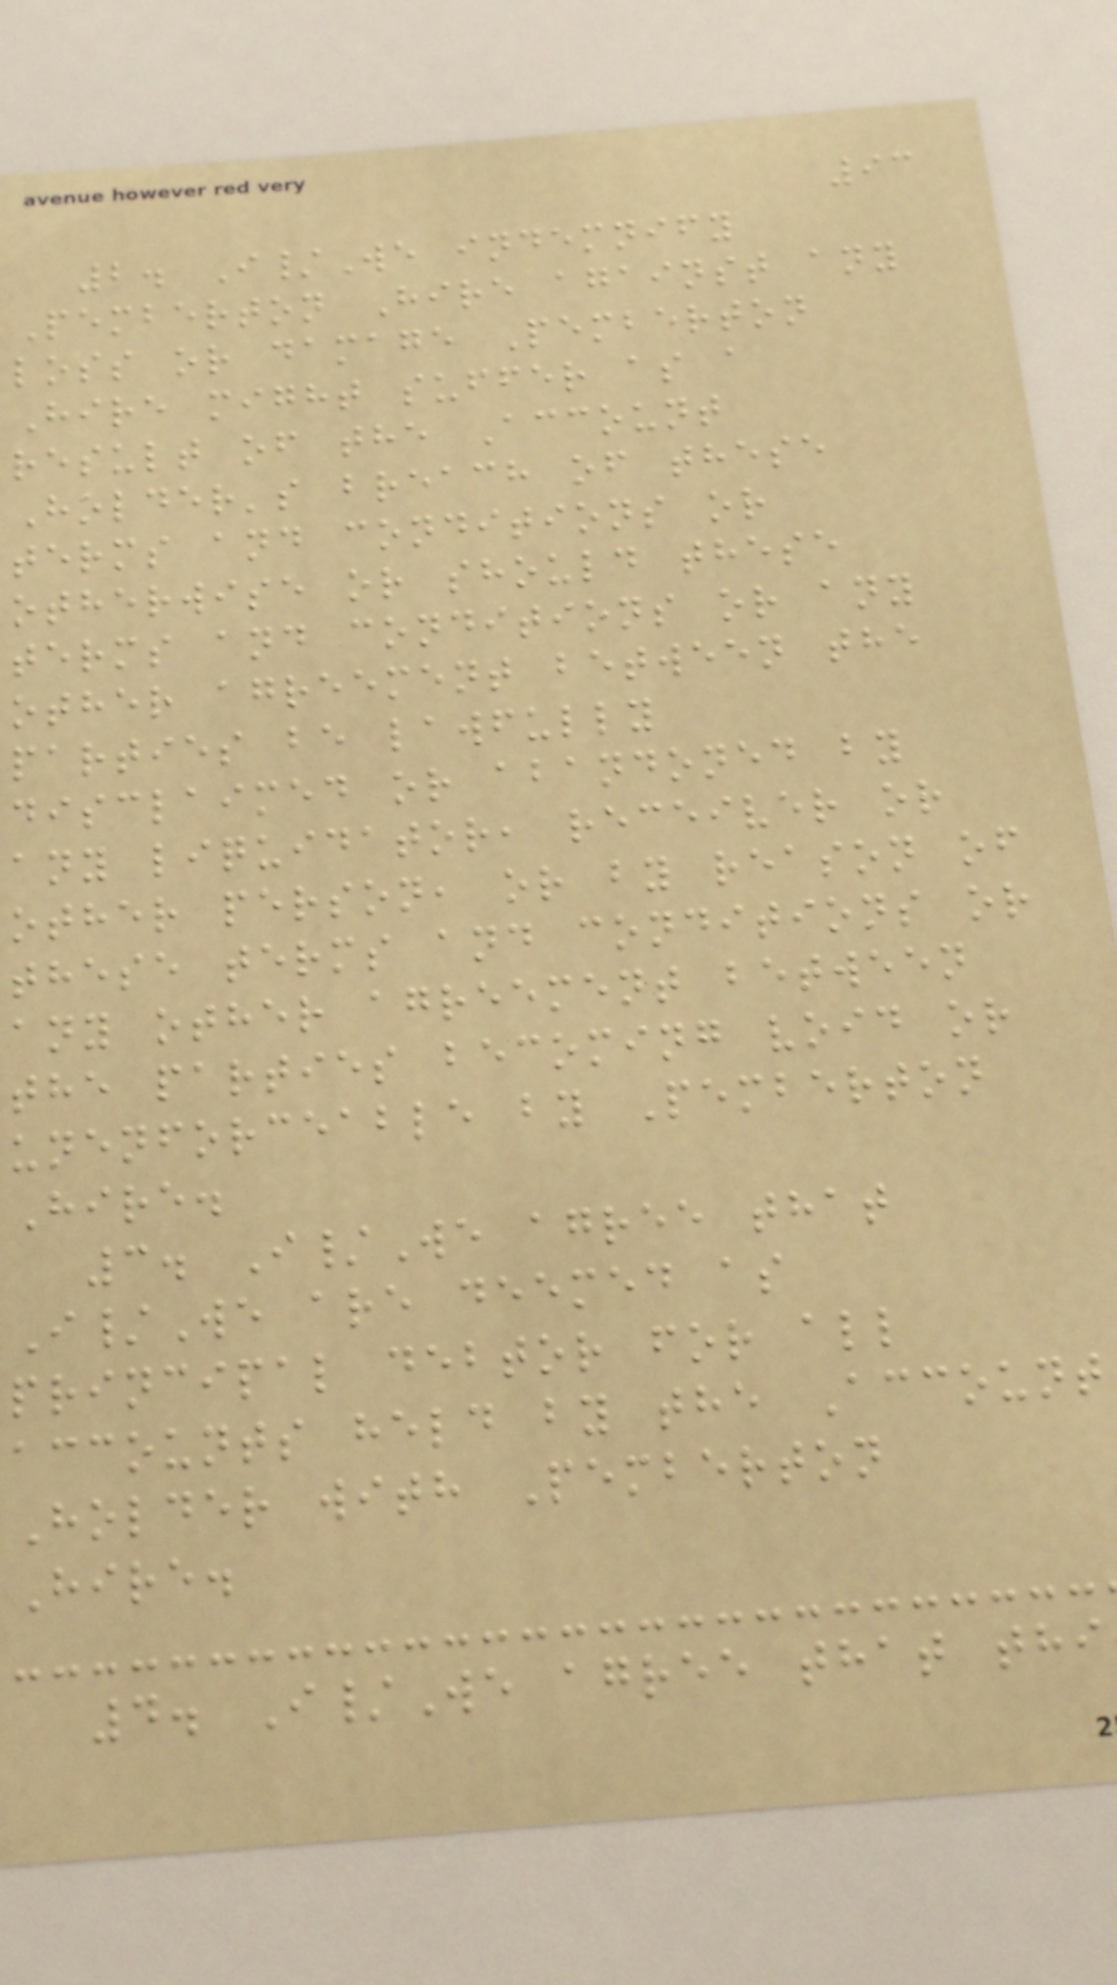93
2. I/We indemnify
Pemberton Hire against any
loss or damage Pemberton
Hire might suffer as a
result of the Account
Holder's breach of these
terms and conditions or
otherwise or should these
terms and conditions or any
other agreement between the
parties be lawfully
disclaimed or abandoned by
any liquidator, receiver or
other person, or by reason of
these terms and conditions or
any other agreement between
the parties becoming void or
unenforceable by Pemberton
Hire.
3. I/We agree that
I/We are deemed as
principal debtor for all
accounts held by the Account
Holder with Pemberton
Hire.
4. I/We agree that thi
